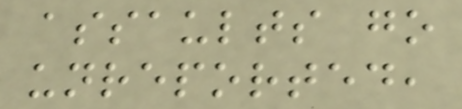assaults go
unreported,
